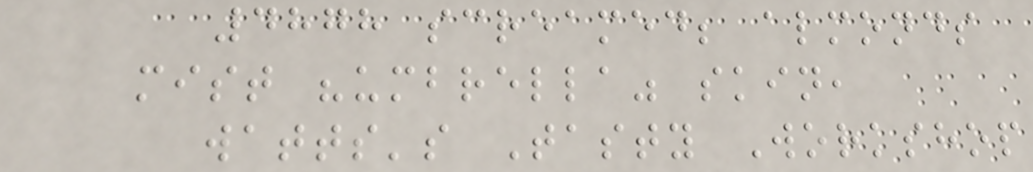4878 screamed; almonds
mist "umbrella" skin,
watts's Tasty Workshop
